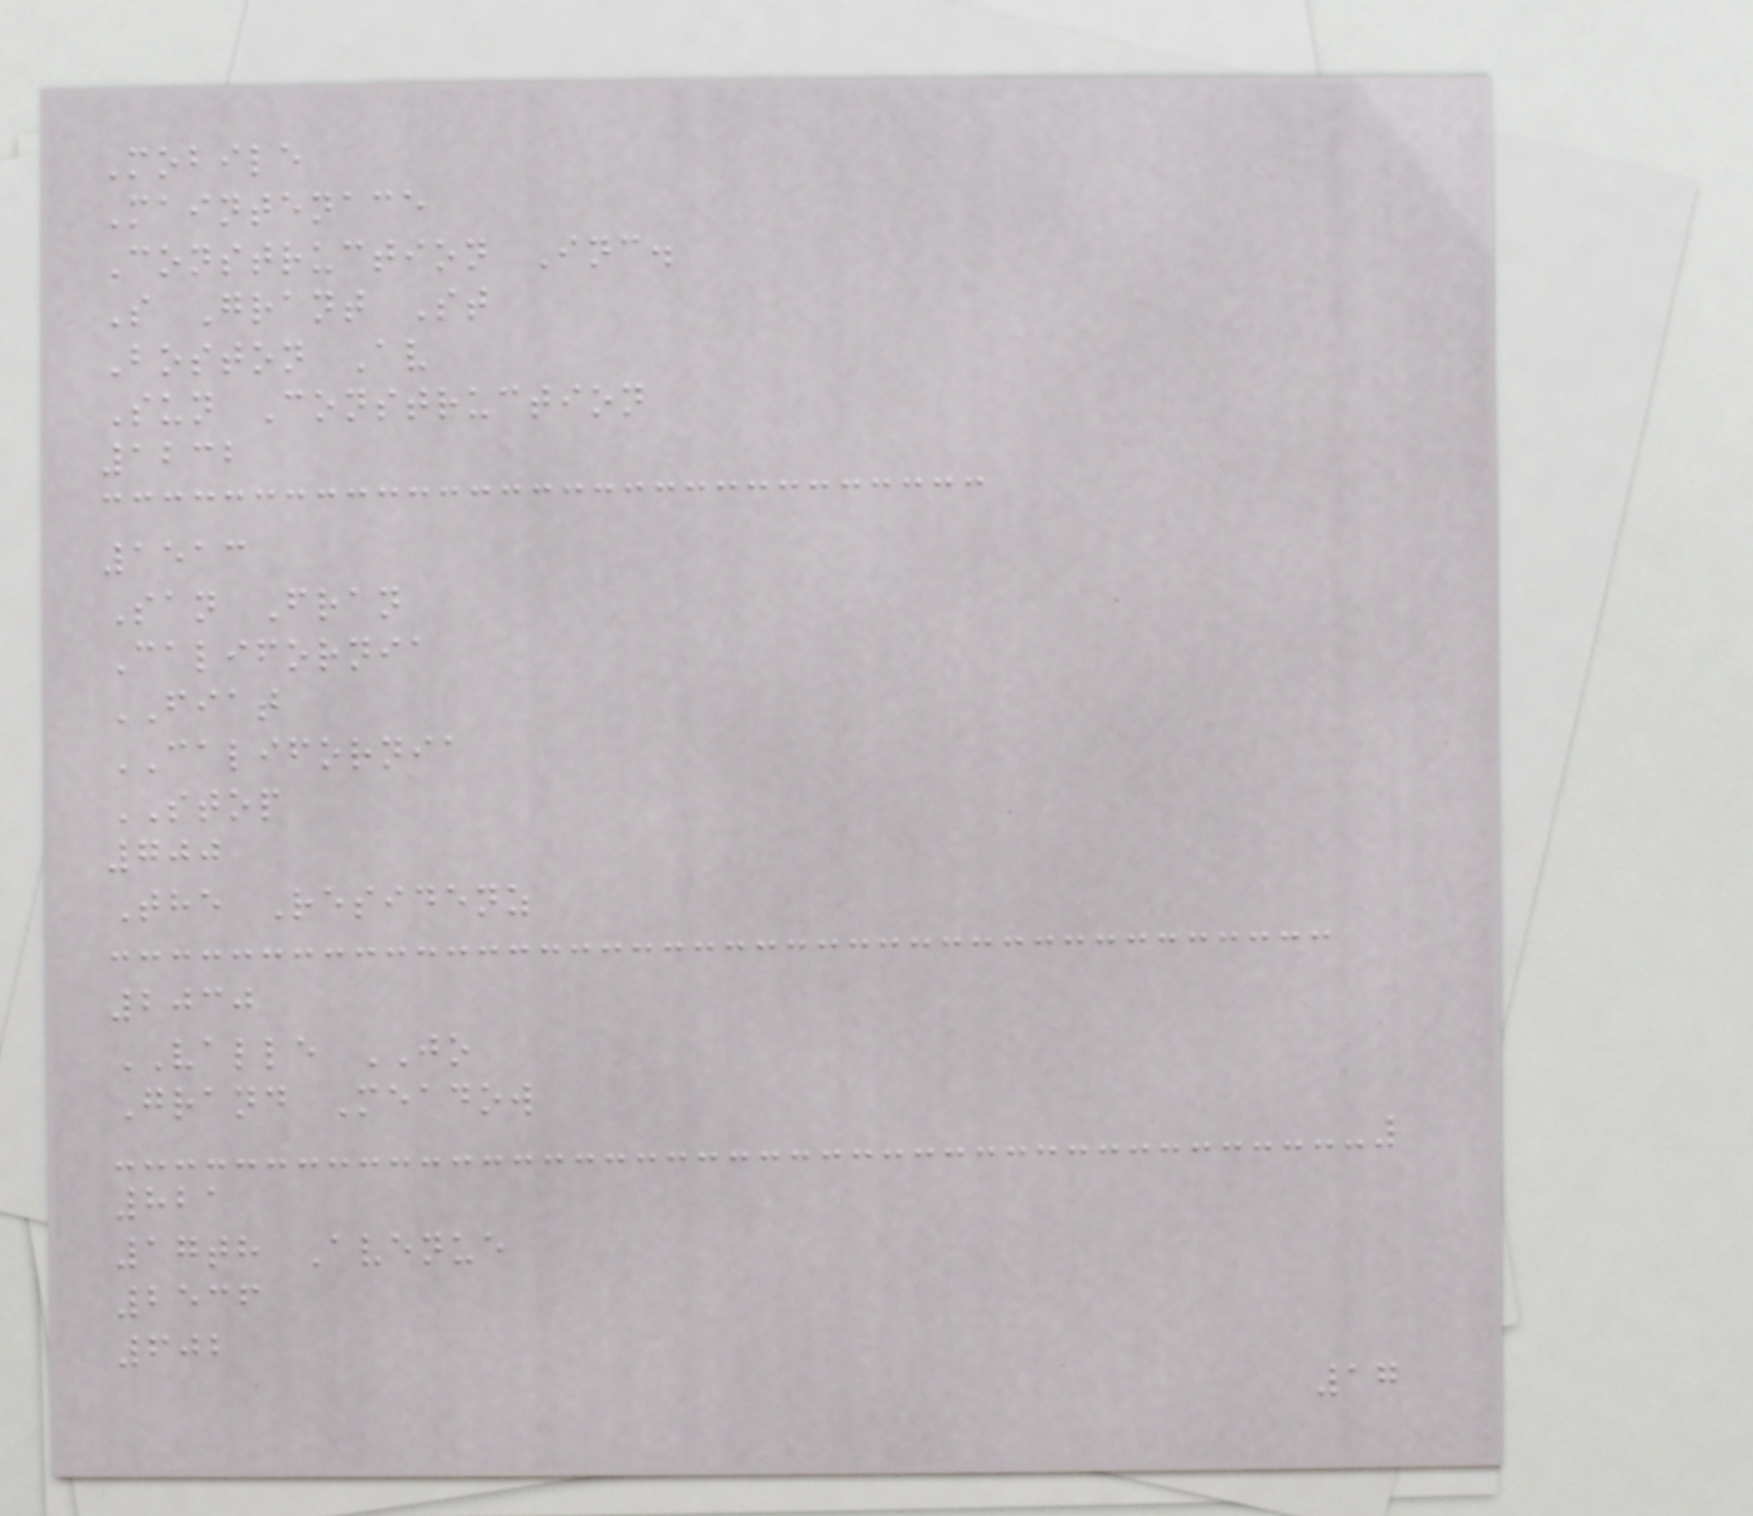Mobile
Maintenace
Construction Inc.
S Grant St
Boston Av
Sun Construction
1232
1513
San Fran
California
FIAT
CALIFORNIA
STOP
700
The Residenz
2030
VALLE JO
Grand Meadow
821
17th Avenue
2536
602
17
